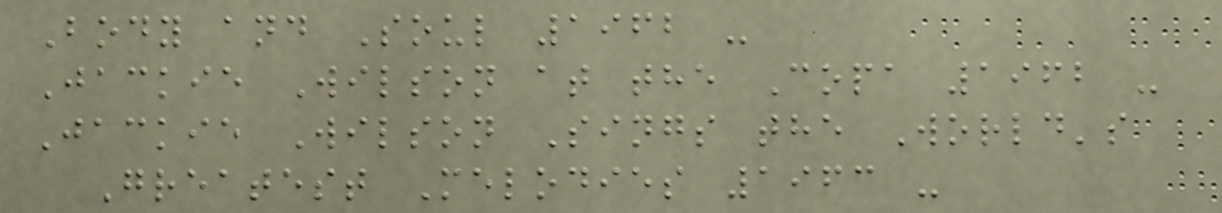Body and Soul 1962 -
Jackie Wilson at the Copa 1962 -
Jackie Wilson Sings the World's
Greatest Melodies 1963 -
